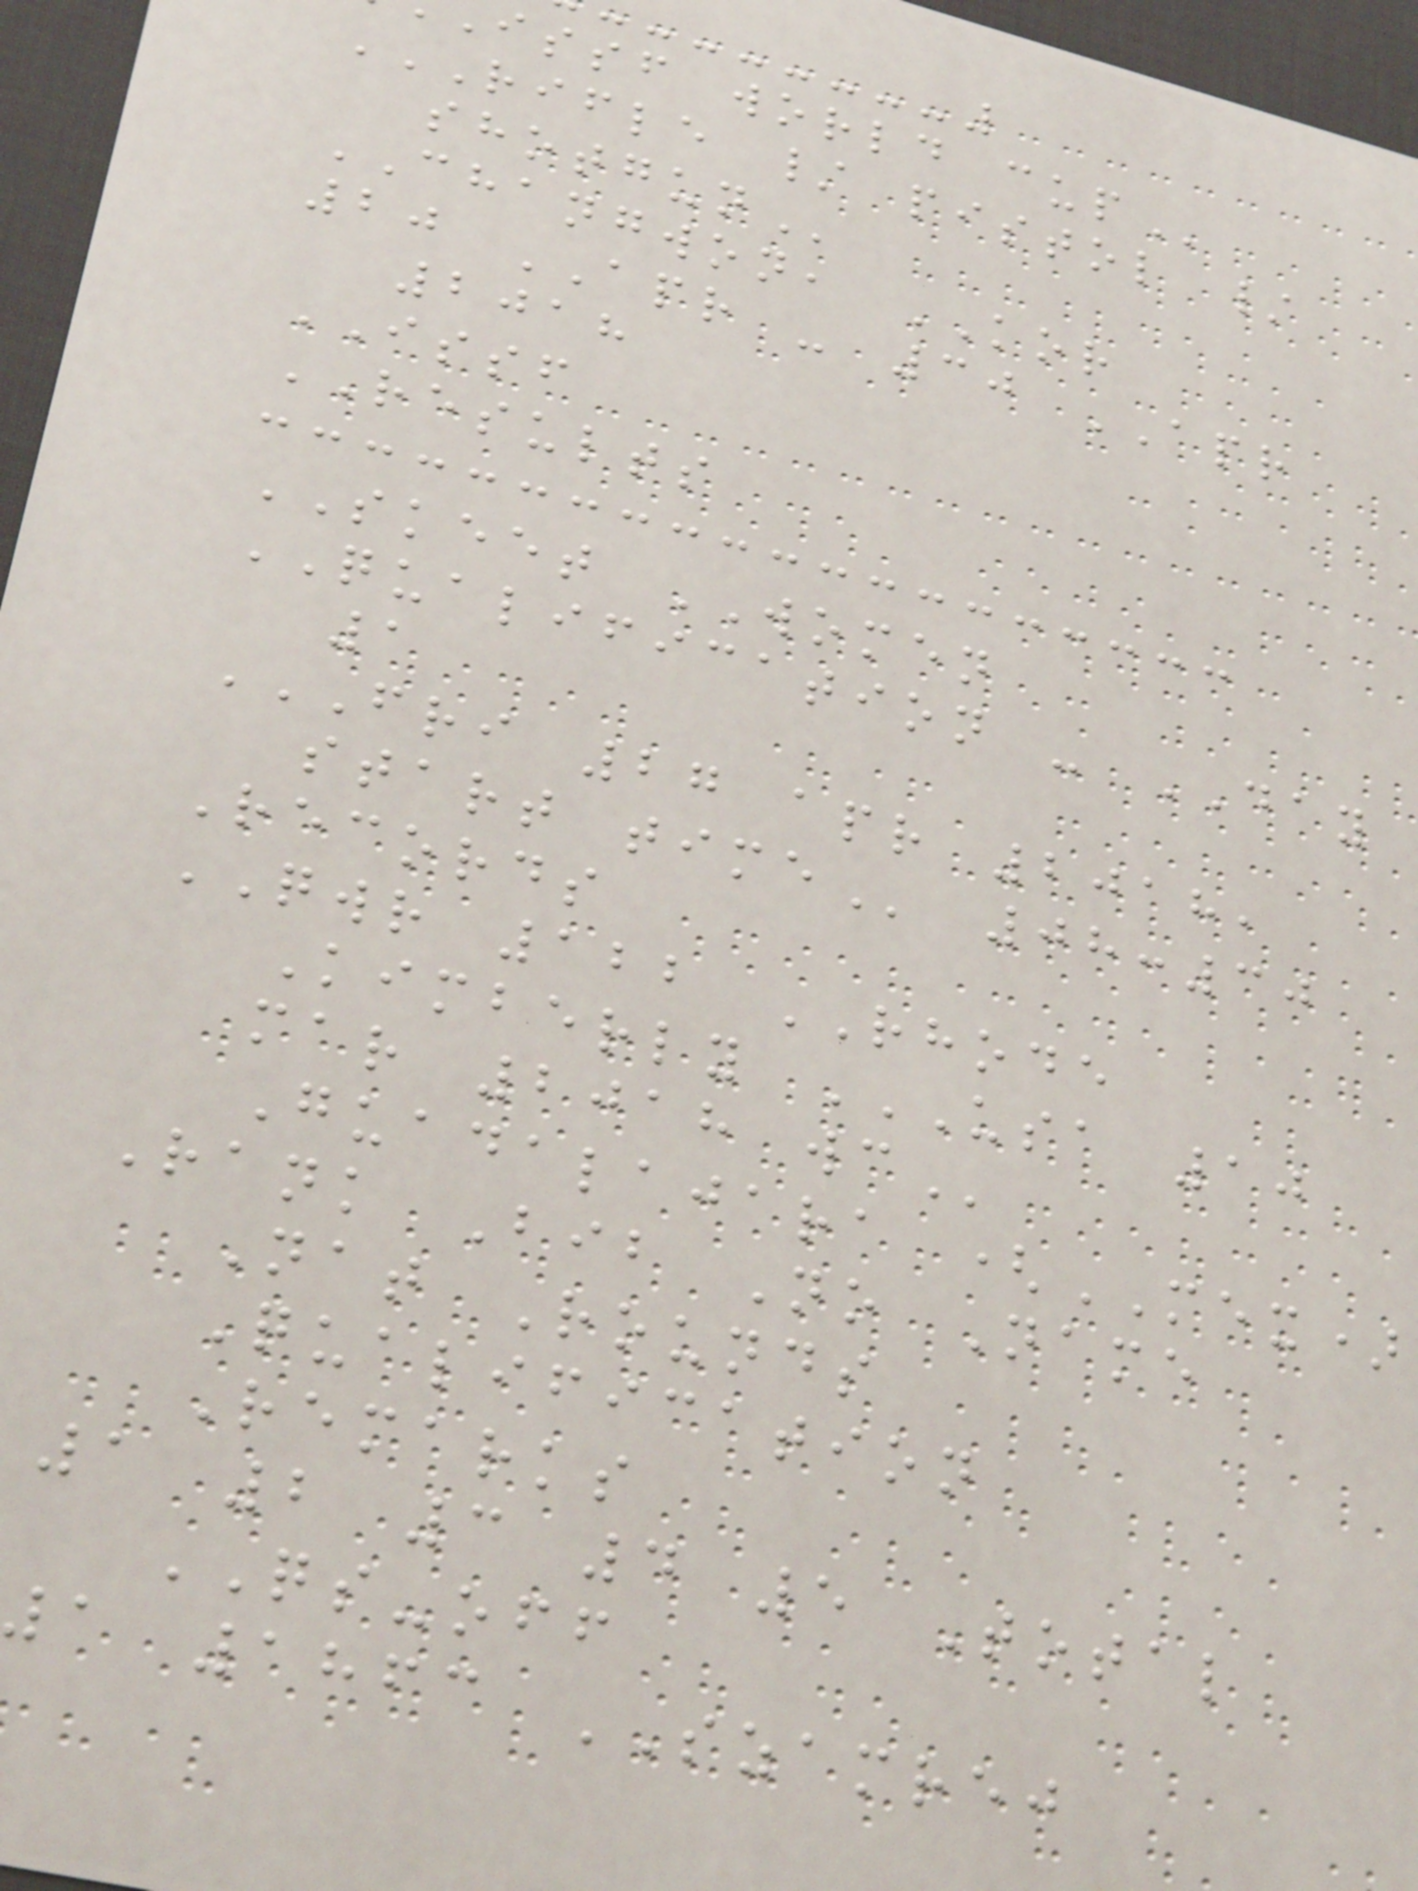issf world
RIFLE / PISTOL /
CHANGWON, KOR
20 APR - 30 APR
2018
ISSF
RESULTS
SKEET WOMEN
QUALIFICATION - DAY
1
FRI 27 APR 2018,
start
Records
QWR 122 RHODE
Kimberly USA 10
mar 2018
Guadalajara (MEX)
Rank Bib No Name
Nat Rounds
Qualification
Remarks
1 2 3 4 5 Total
QS-off
1 1863 SZAMREJ
